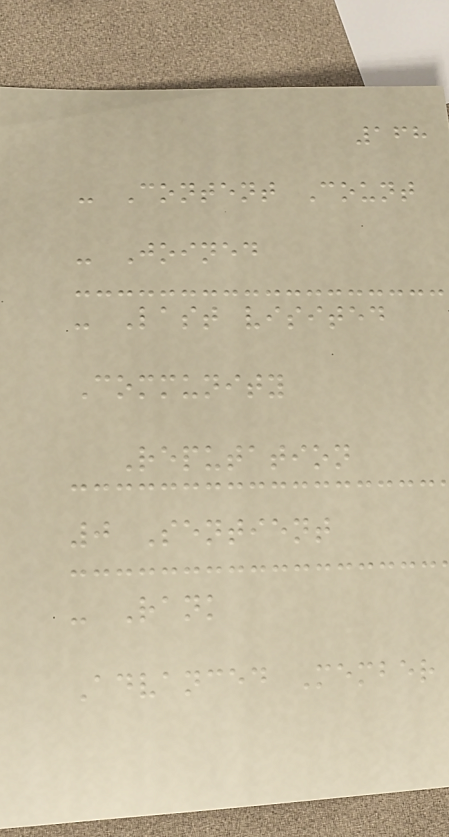168
- Content Count
- Joined
- Last visited
Community
Reputation
0 Sentient
- Rank
Advanced Member
